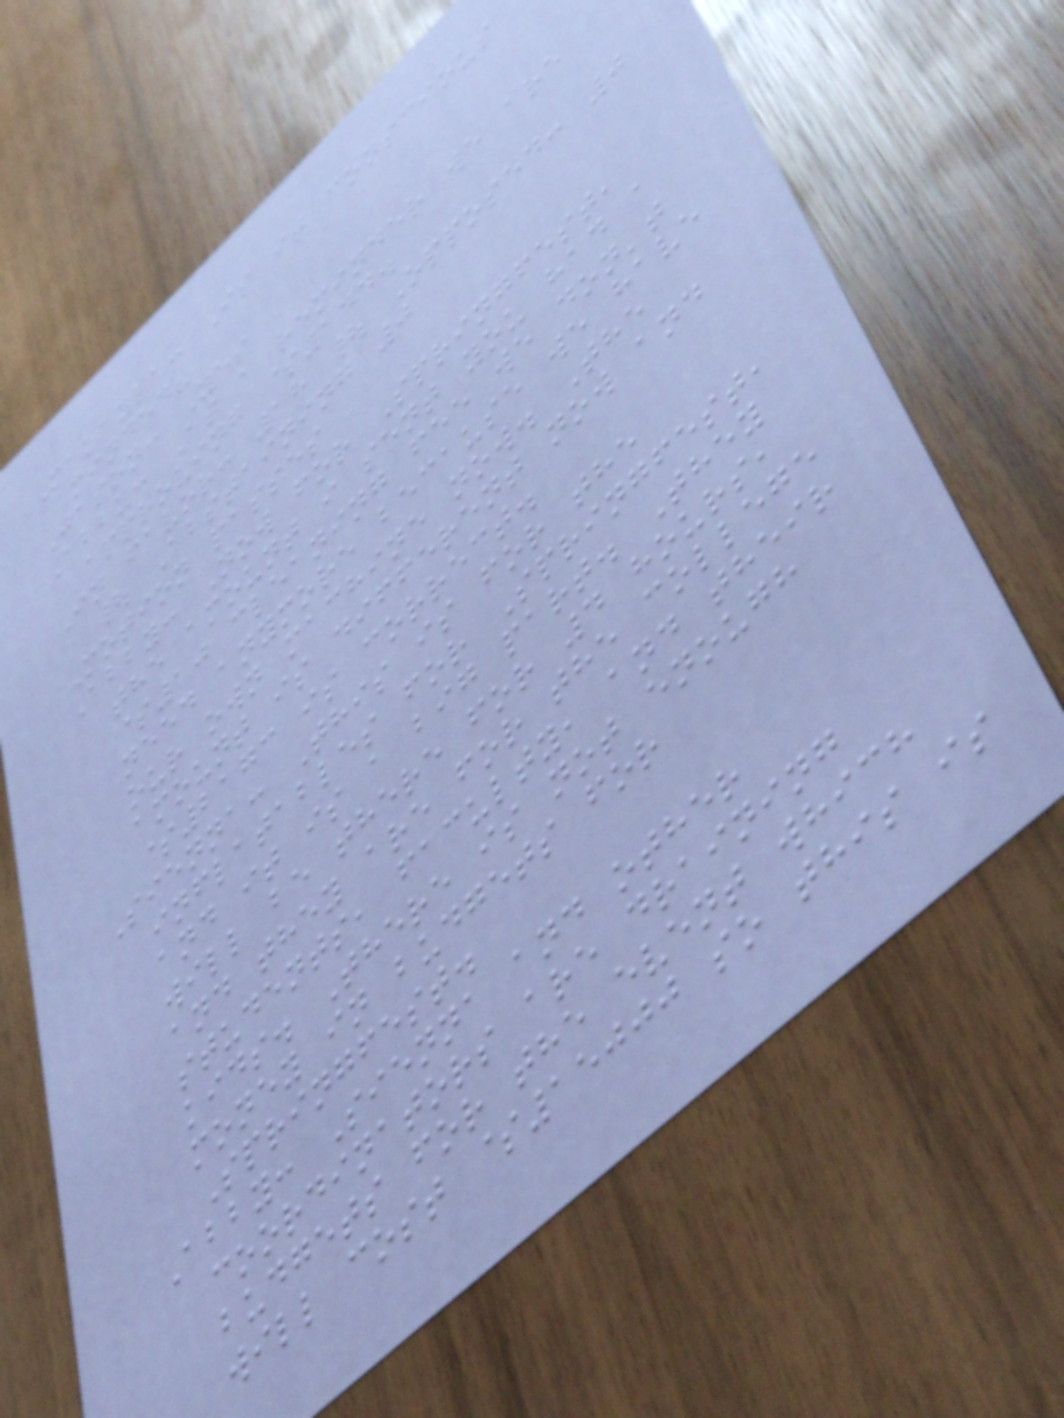Makayla: Is it conscious
minded?
Jason: Yes
Abby: As a reminder we are
approving $144.
In favor: 18 | Opposed: 0
| Abstaining 0
Motion passes
Abby: Now for Springfest,
the amount i sent you had a
$10 cleaning fee we don't
need anymore because we have
our own machine now. The
amount is different now and
$2173 is correct.
Sienna: This is for the
inflatables for Springfest,
and it is a big part. They
will be there for 4 hours,
and they are for the college
students, faculty, and their
kids. There is not enough
money in budgets for
Springfest.
Abby: Sienna and other
coordinators are draining
budgets for the event which
will cost $15000 so this is
